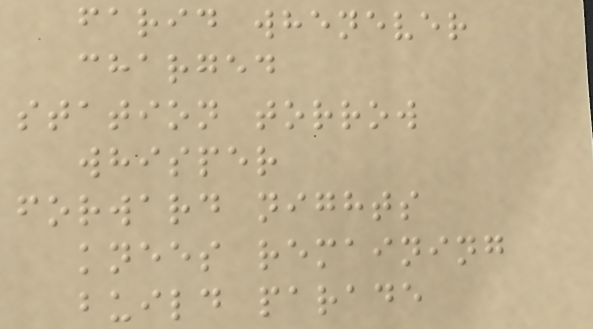farid whenever
charged
station torrow
whisper
forward nights
knees remaining
build parade
